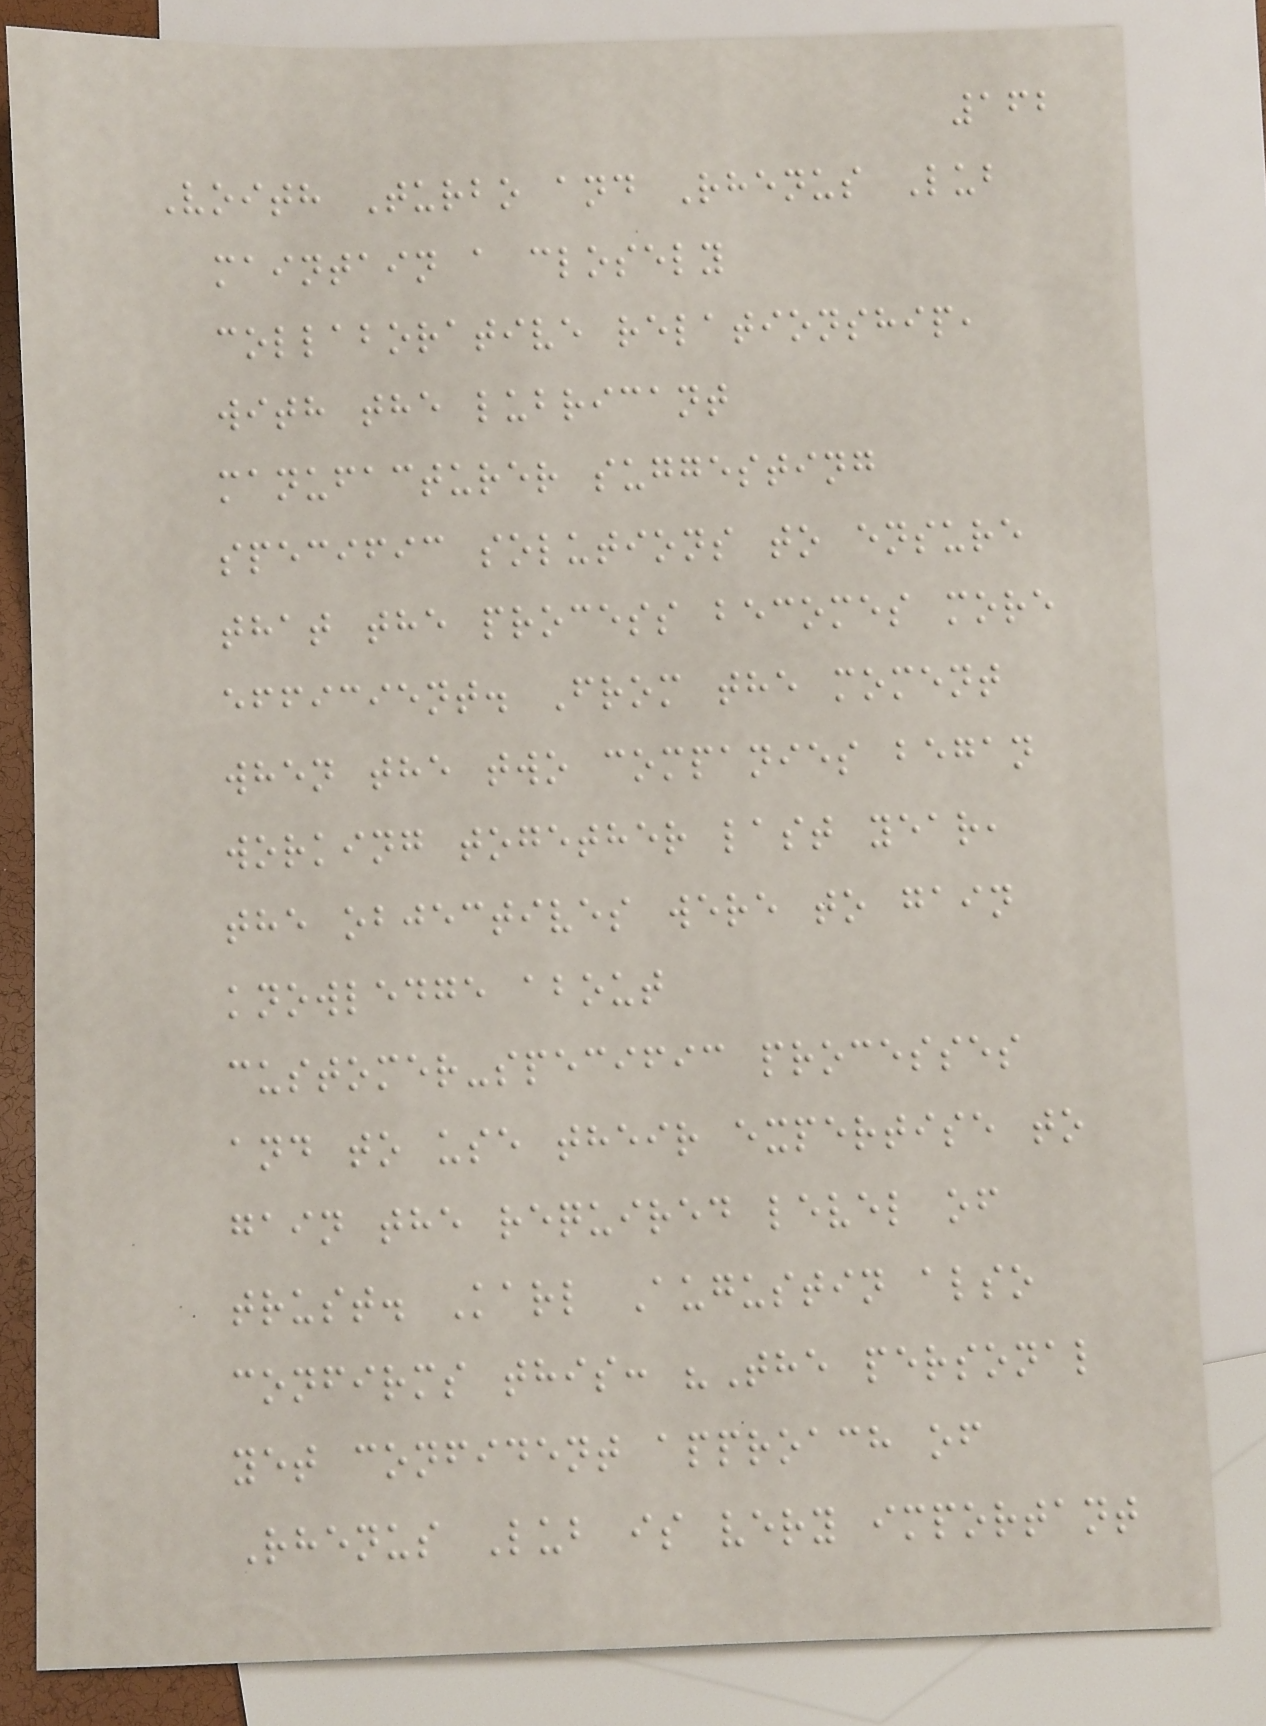162
Voith Turbo and Rhenus Lub
maintain a closely
collaborative relationship,
with the lubricant
manufacturer suggesting
specific solutions to ensure
that the process becomes more
efficient. From the moment
when the two companies began
working together last year,
the objectives were to gain
knowledge about
customer-specific processes
and to use their expertise to
gain the required level of
trust. Karl Augustin also
confirms this: "The personal
yet confident approach of
Rhenus Lub is very important
